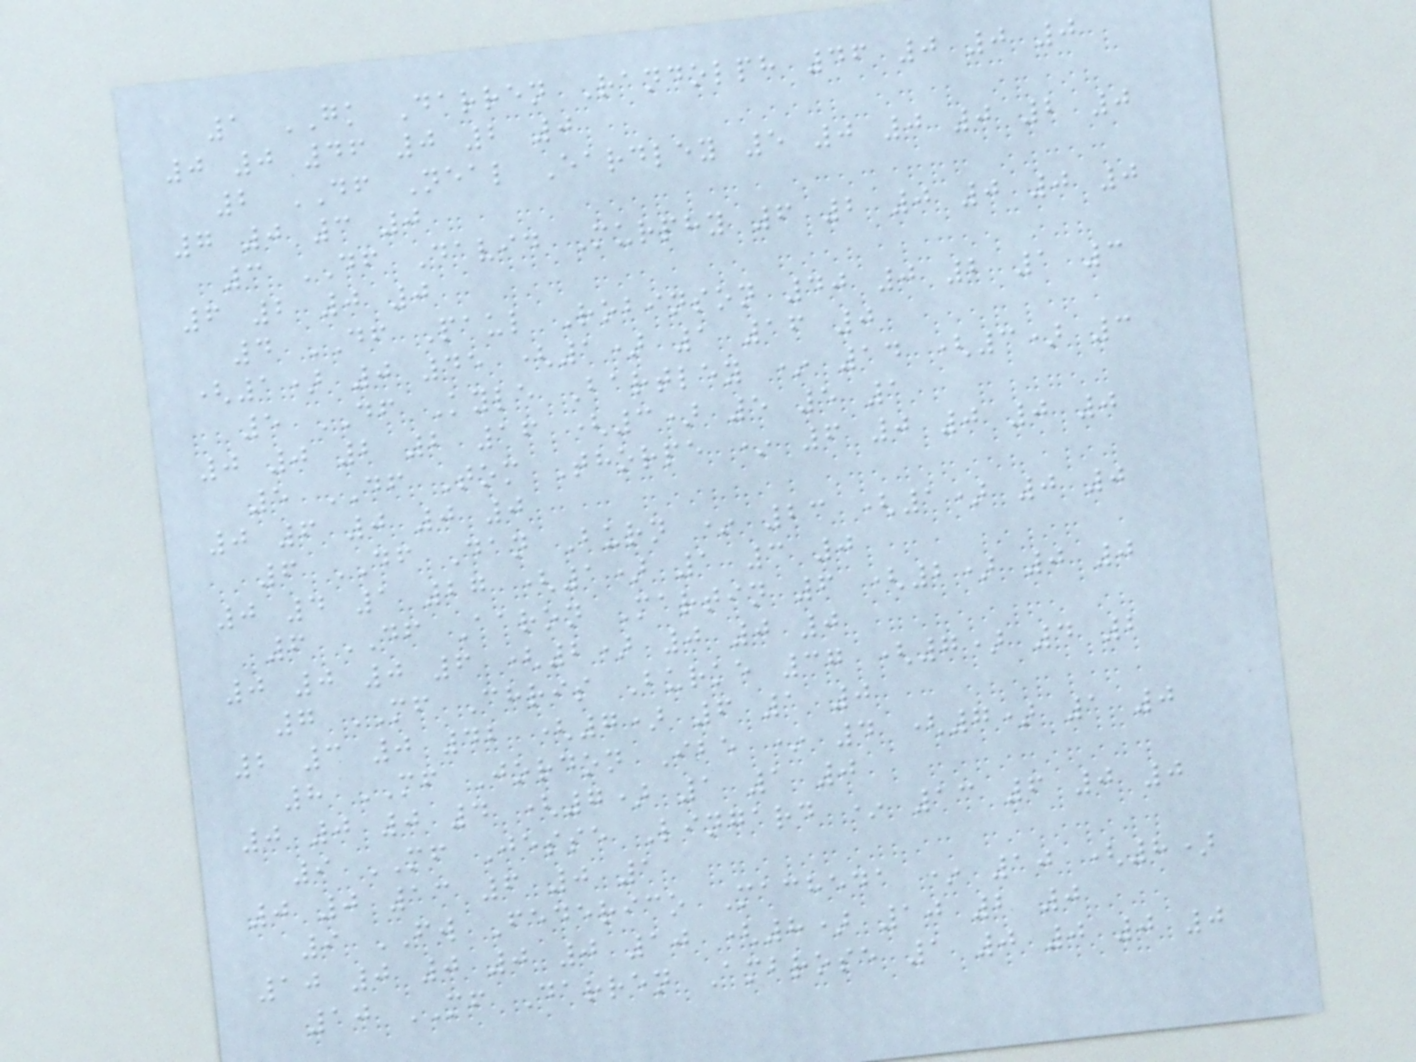1 GK Darren Randolph 46 0 0 0
0 0 46 0 2 0
2 DF Neal Eardley 5 0 0 0 2 0
7 0 3 0
3 DF David Murphy 6 2 0 0 0 0
6 2 0 0
4 DF Paul Robinson 40 0 2 1 3
(1) 0 45 (1) 1 16 0
5 DF Kyle Bartley * 14 (3) 3
0 0 2 2 16 (3) 5 5 1
5 DF Tom Thorpe * 6 0 0 0 0
0 6 0 0 0
6 DF Dan Burn * 23 (1) 0 0
0 4 1 27 (1) 1 3 0
6 DF Aaron Martin 6 (2) 0 0
0 0 0 6 (2) 0 0 0
7 MF Chris Burke 37 (7) 4 2
2 3 0 42 (7) 6 1 0
8 MF Jordon Ibe * 4 (7) 1 0
0 0 0 4 (7) 1 1 0
9 MF Jesse Lingard * 13 6 0 0
0 0 13 6 0 1
9 FW Federico Macheda * 10 (8)
10 0 0 0 0 10 (8) 10 2 0
10 MF Darren Ambrose 1 0 0 0 0
